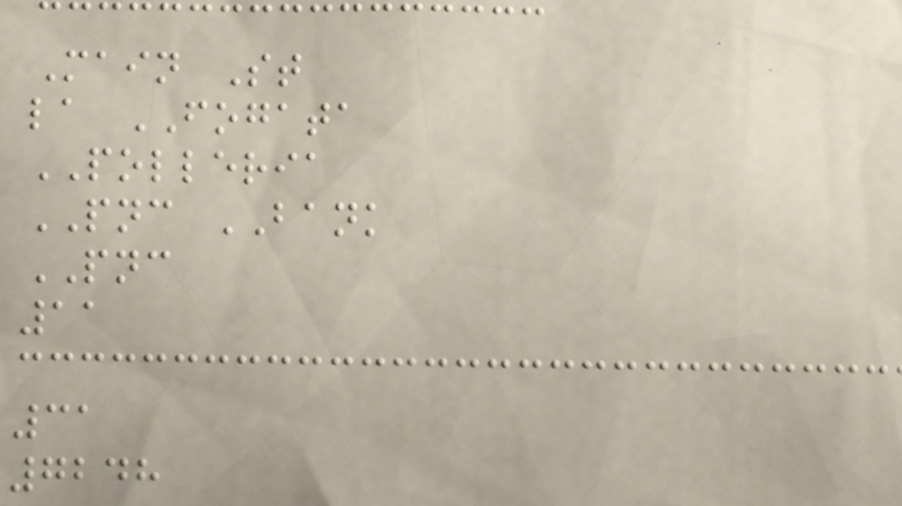Main St
la FOGATA
POLLERIA
PNC BANK
PNC
11
31
7248
